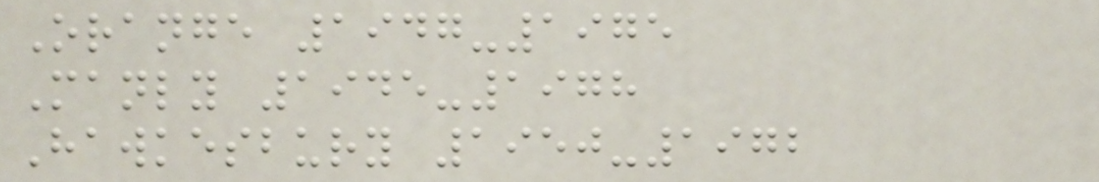Orange 1947-1975
Manly 1945-1978
Hawkesbury 1950-1972
